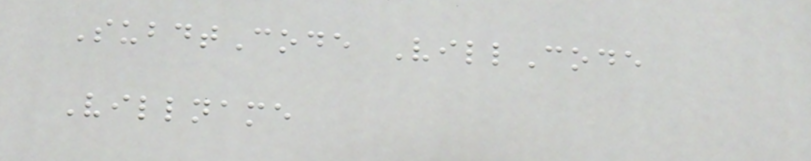SubdtCode VillCode
Villname
